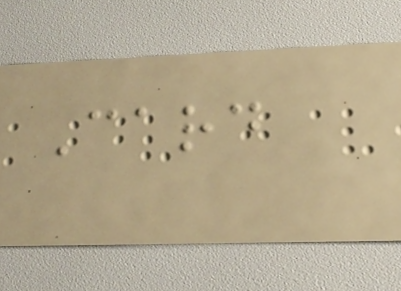Card
